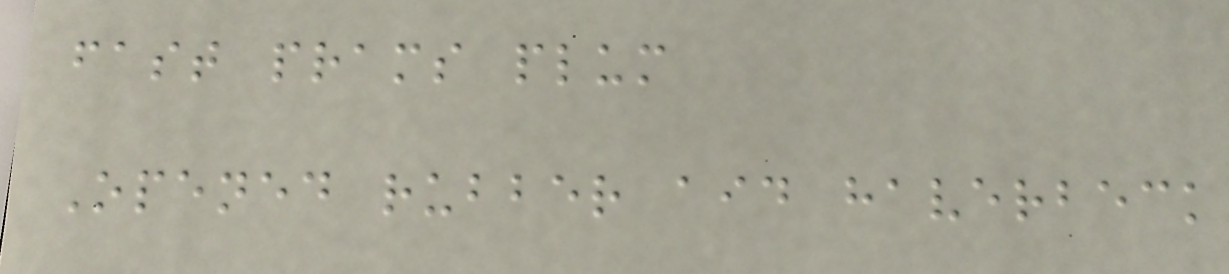fast prams plum
Opened rubber aid haverbeck
